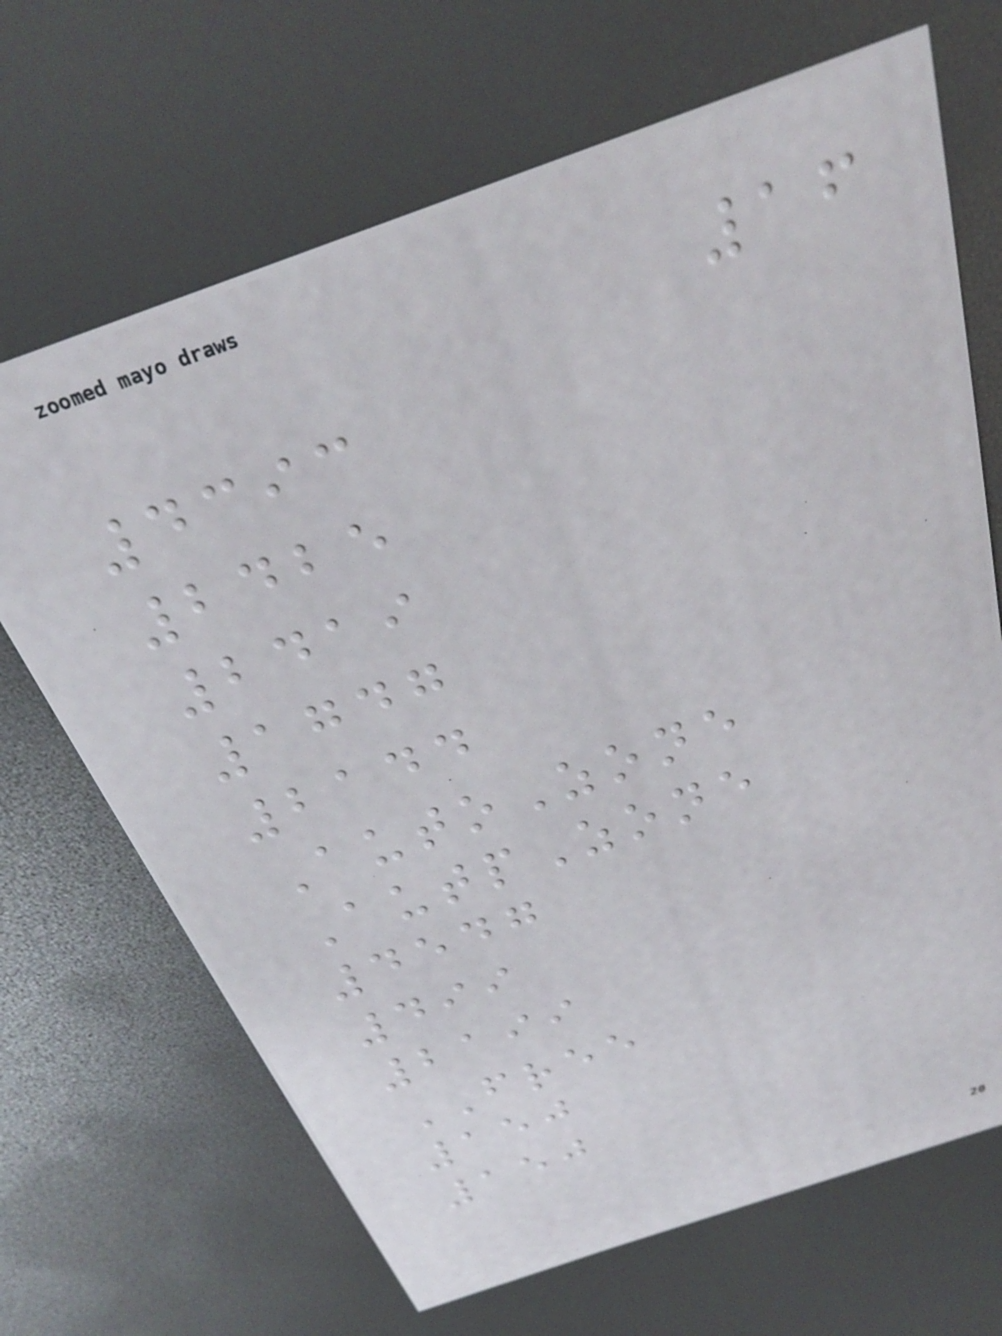16
4393
2425
2419
1747
2144
AutoZone
AutpZone
4547
499
2199
FREE
150
150
